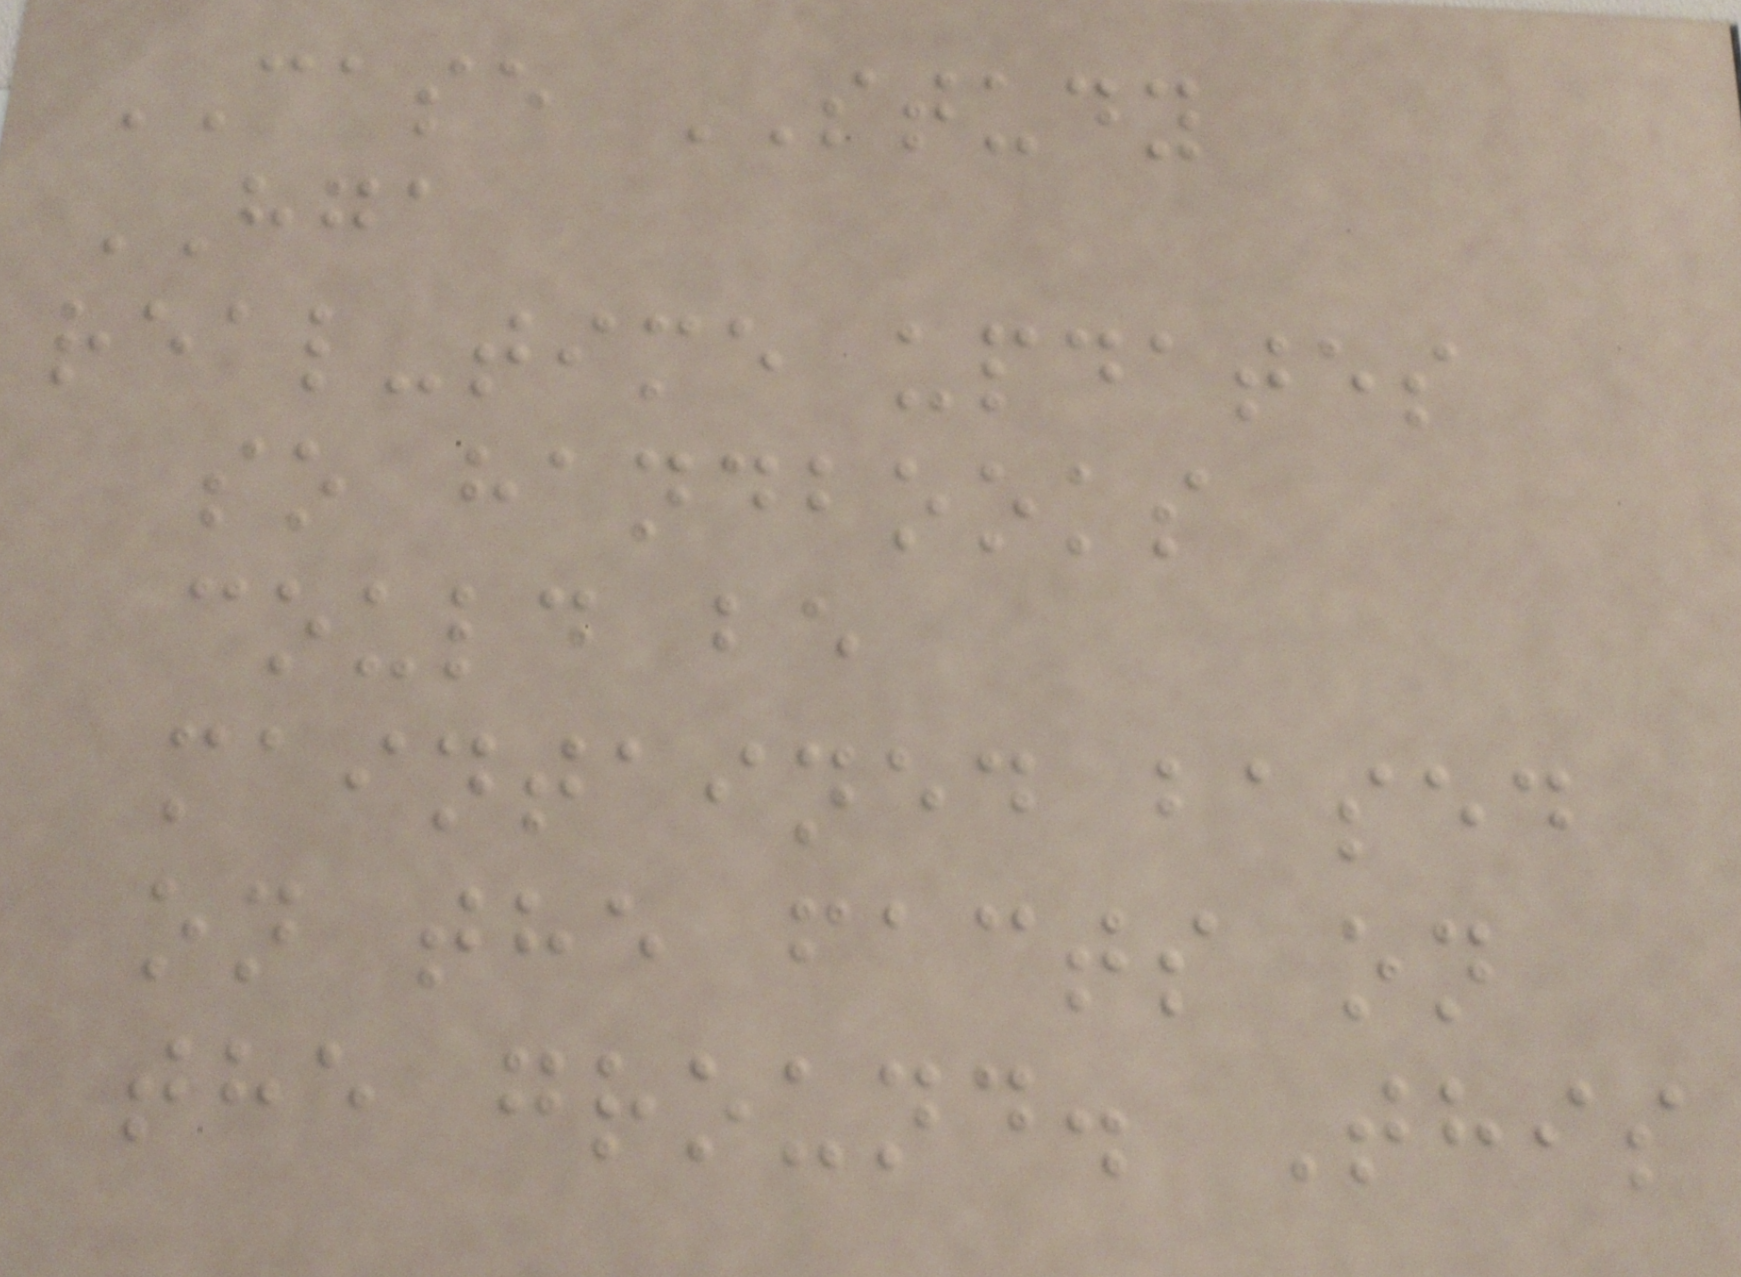CASE STUDY
HGA
real-time updates
so handbooks
could be
maintained based
on the facts on
the ground. This
